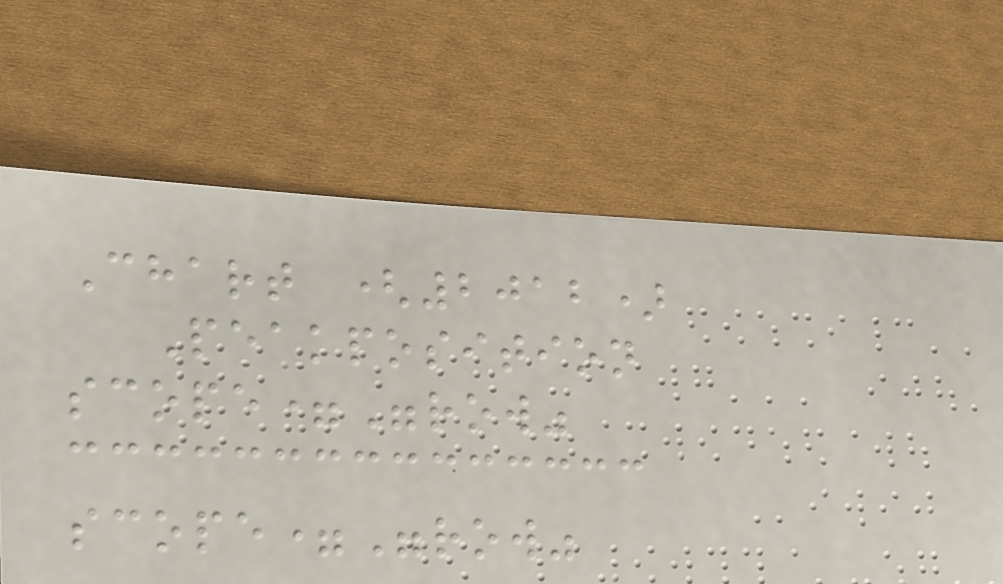Chart (2012)
Peakposition
scope="row"
scope="row"
